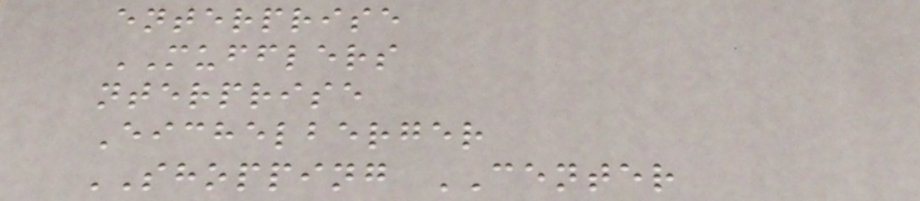enterprise
MUFFLERS
nterprise
Eichelberger
SHOPPING CENTER
